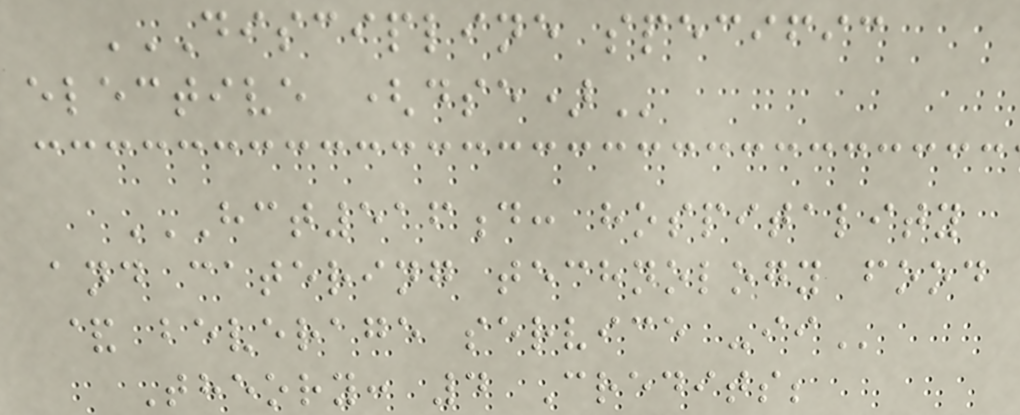DISCIPLINE SPECIFIC
ELECTIVE (DSE)
HCT516D: HOSPITALITY
AND CATERING TECHNOLOGY FOOD
& BEVERAGE SERVICE -II
Theory: 4 Credits;
